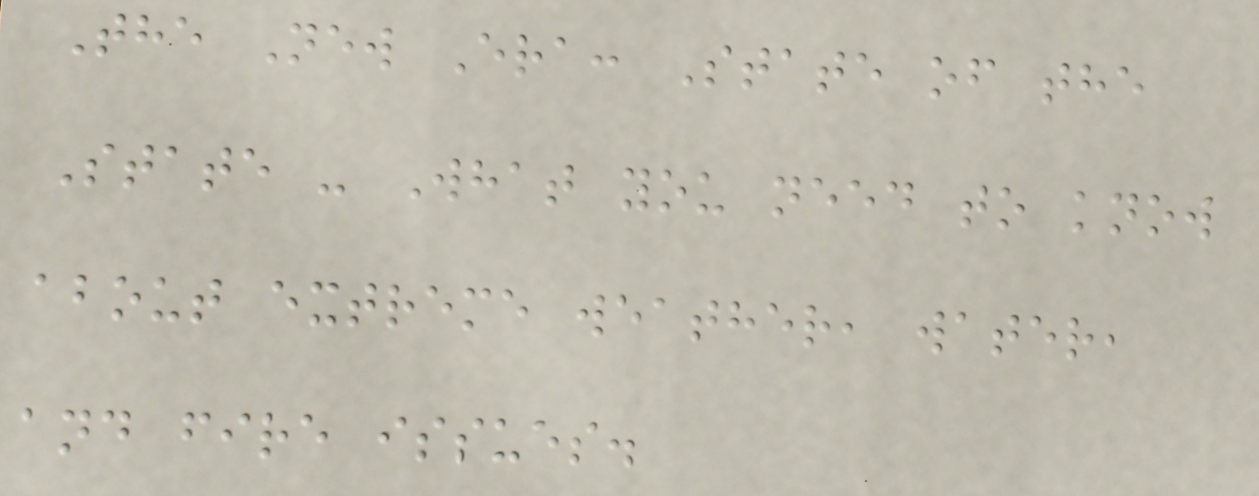The New Era: State of the
State - What you need to know
about extreme weather, water,
and fire issues.
